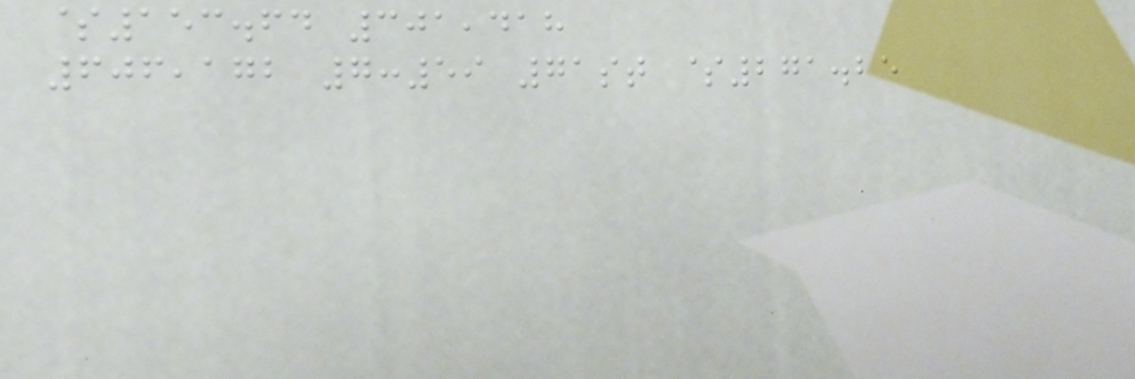$153.64 301,418
606,172 7:59 71st $271.25
